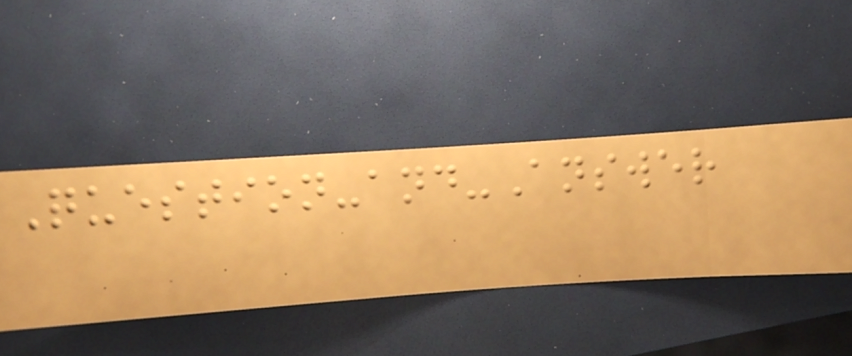Question-and-Answer
